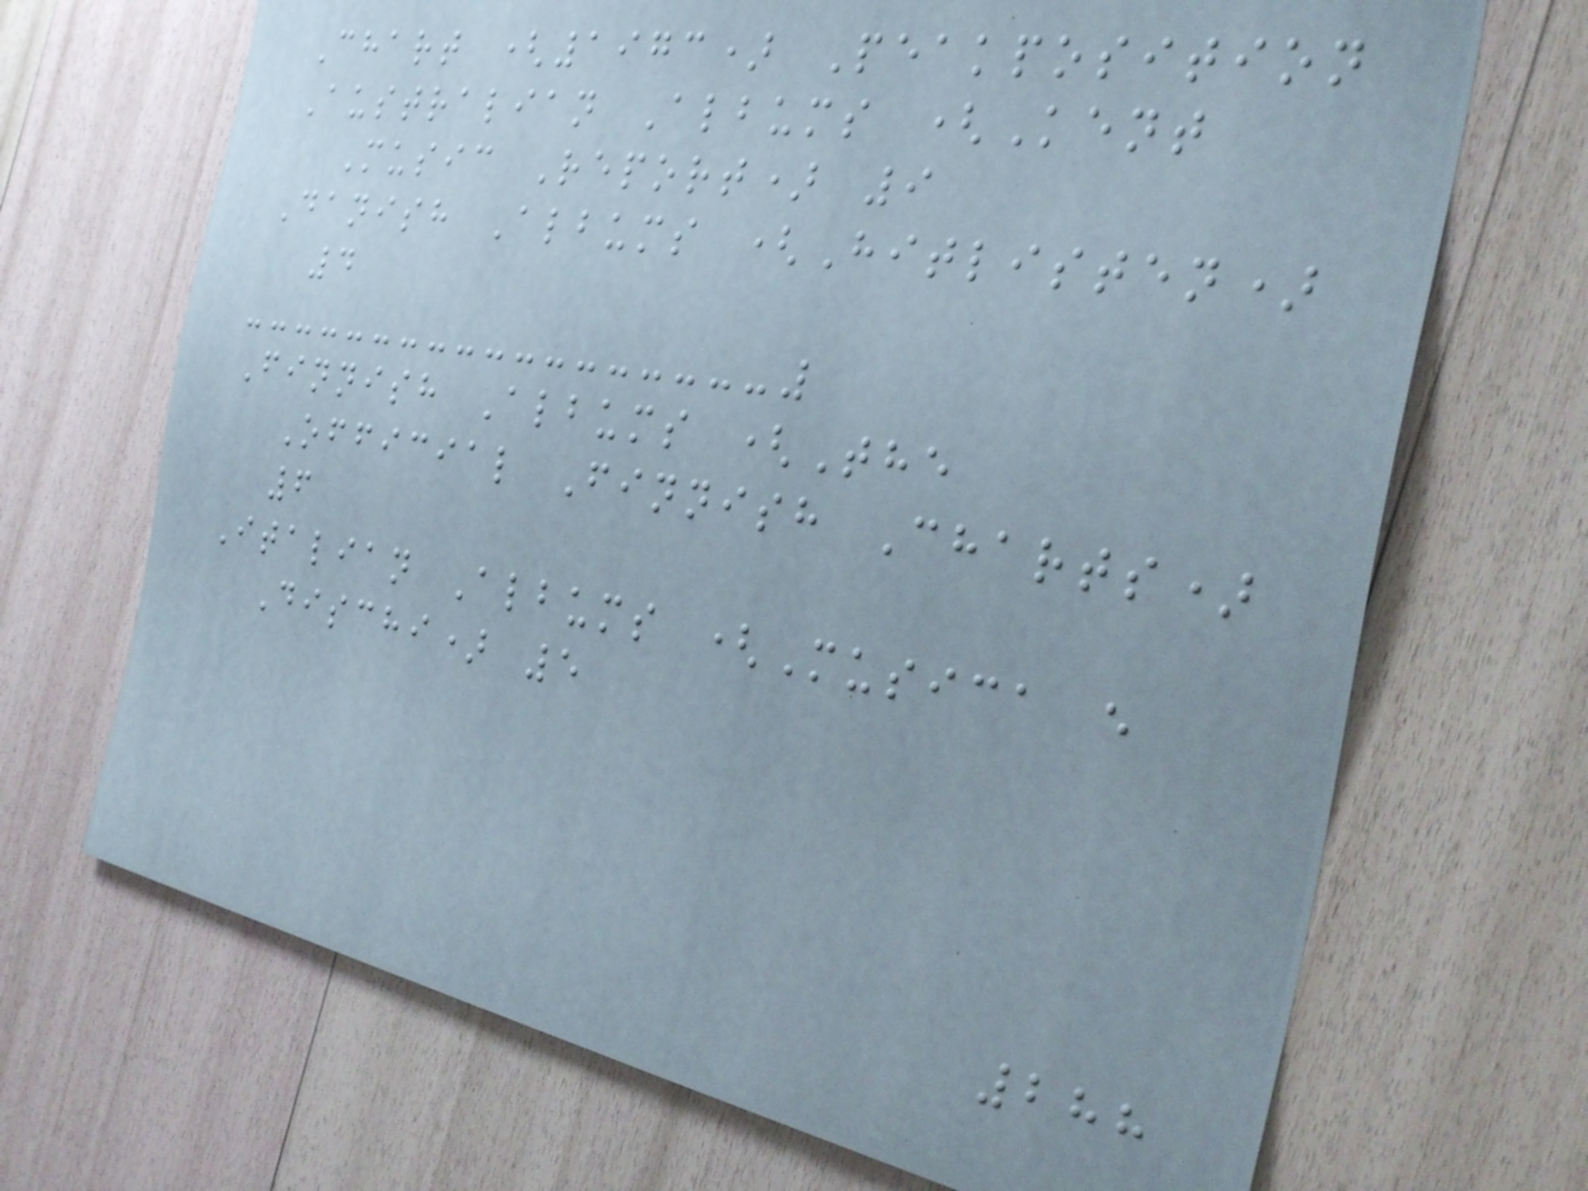Chart (1973) Peakposition
Australian Albums (Kent
Music Report) 9
Danish Albums (Hitlisten)
4
Finnish Albums (The
Official Finnish Charts)
6
Italian Albums (Musica e
Dischi) 5
288
